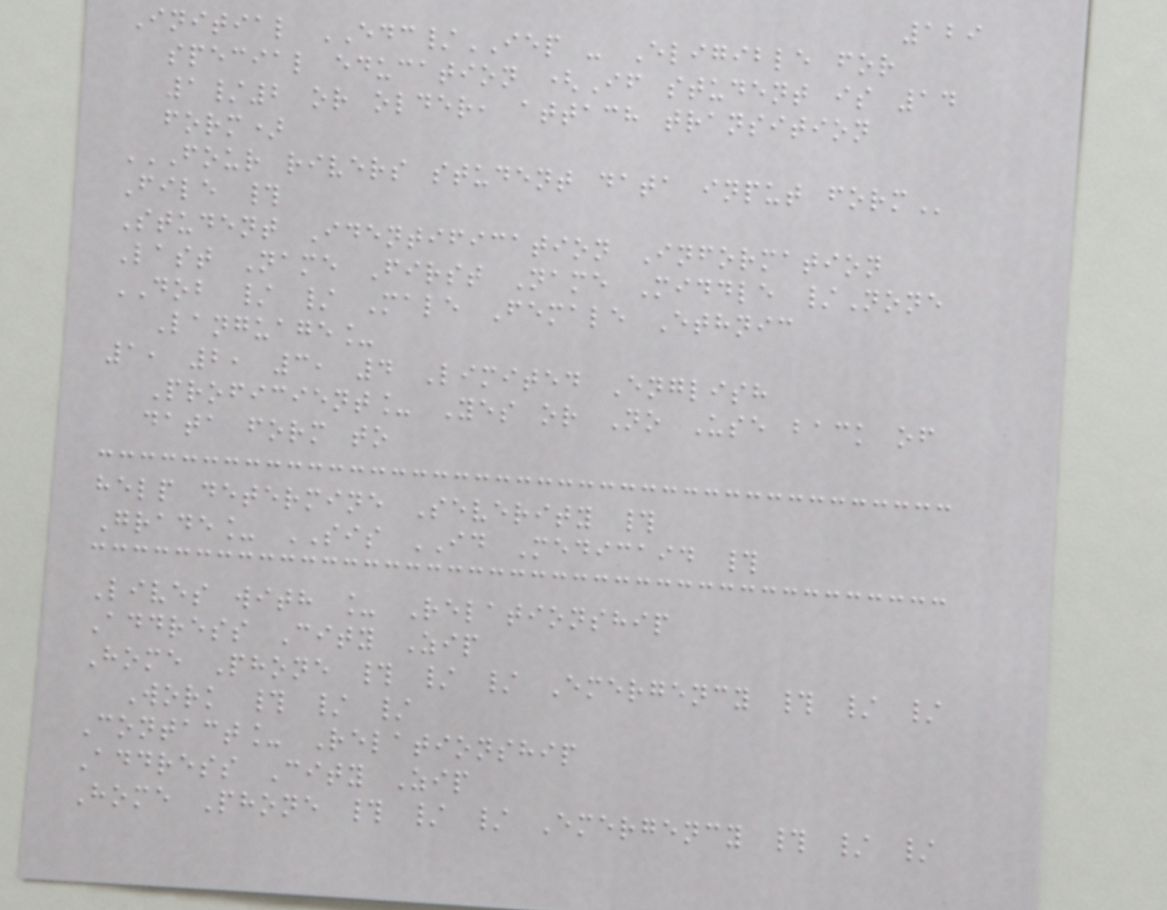129
Initial EDC/IEP - Eligible for
special education (If student is 14
1/2 or older, attach transition
form)
FOUR RIVERS STUDENT DATA INPUT FORM
File #
Student Identification Information
Last Name First Name Middle /None
DOB / / Male Female Ethnic
Language_
1, 2, 3, 4 Limited English
Proficient_ Yes or No Use back of
data form to
help determine Severity #
Grade_ SIS ID Medicaid #
Lives with _ Relationship
Address City Zip
Home Phone # / / Emergency # / /
Work # / /
Contact_ Relationship
Address City Zip
Home Phone # / / Emergency # / /
